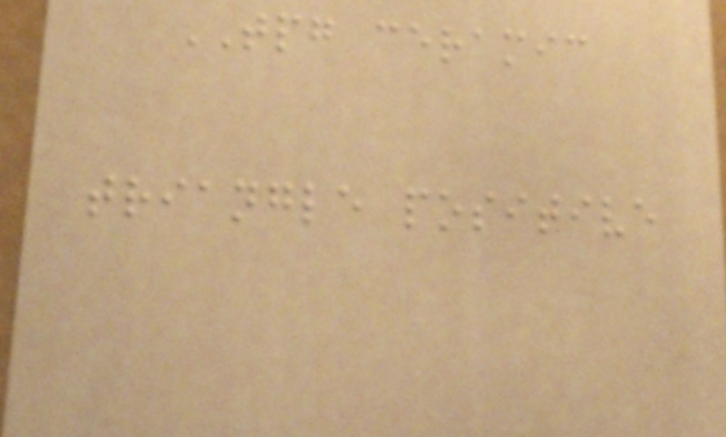TPG ceramic
triangle positive
